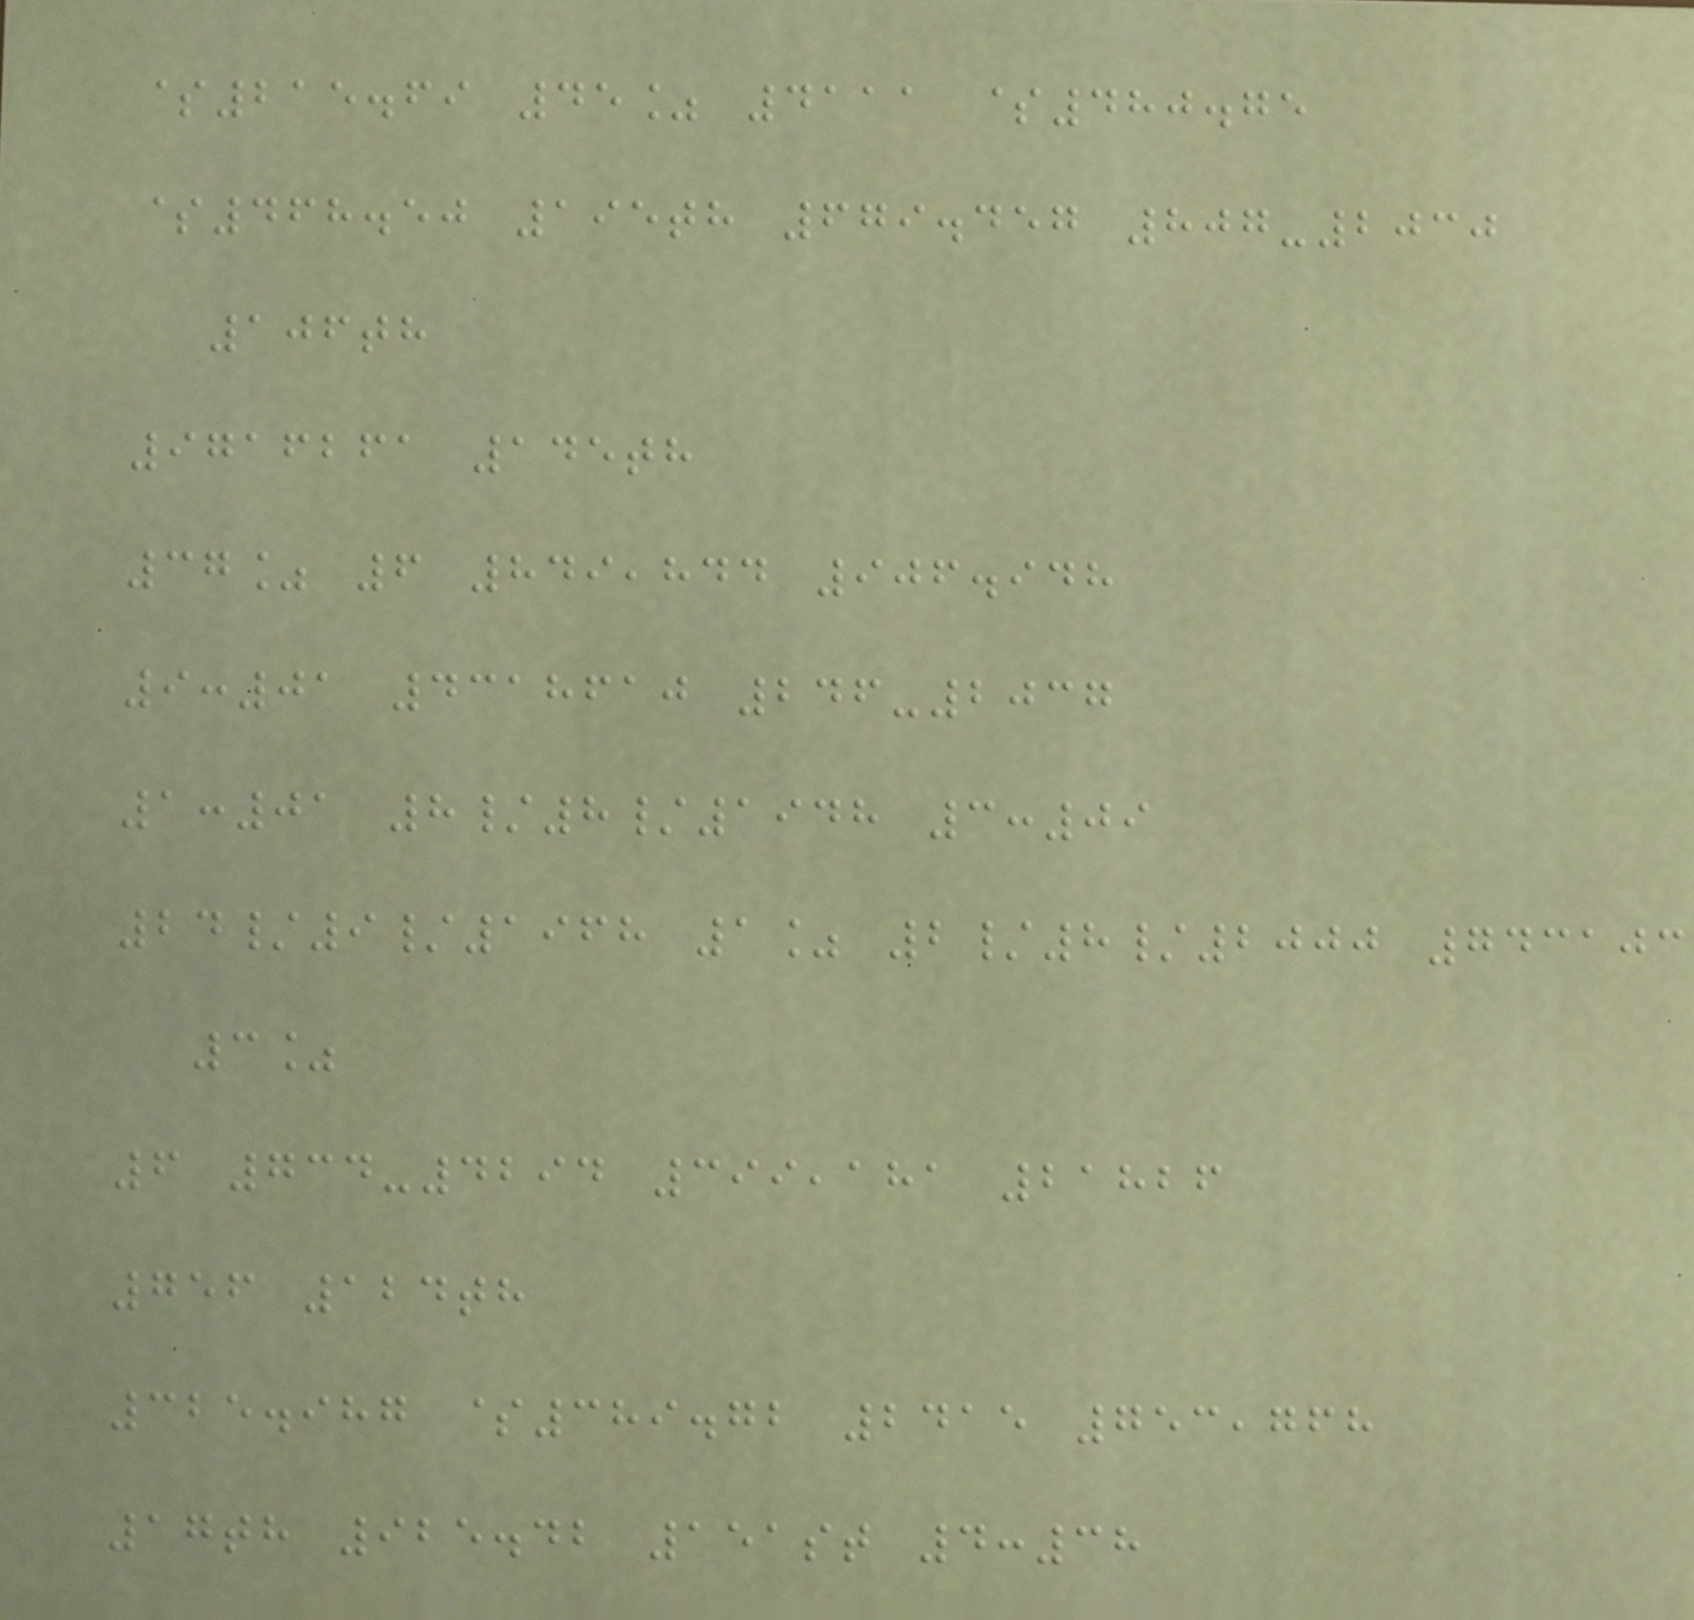$215.69 45% 4111 $480.75
$468.50 195th 679.457 807-2030
106th
9716261 145th
37% 6 849,844 906.948
9:01 4318610 246-2037
1:01 8/8/1948 3:09
24/9/1968 1% 2/8/2000 743103
3%
6 734-4294 399,181 21826
756 124th
325.987 $389.72 2415 753,768
17th 925.42 151st 4:38
